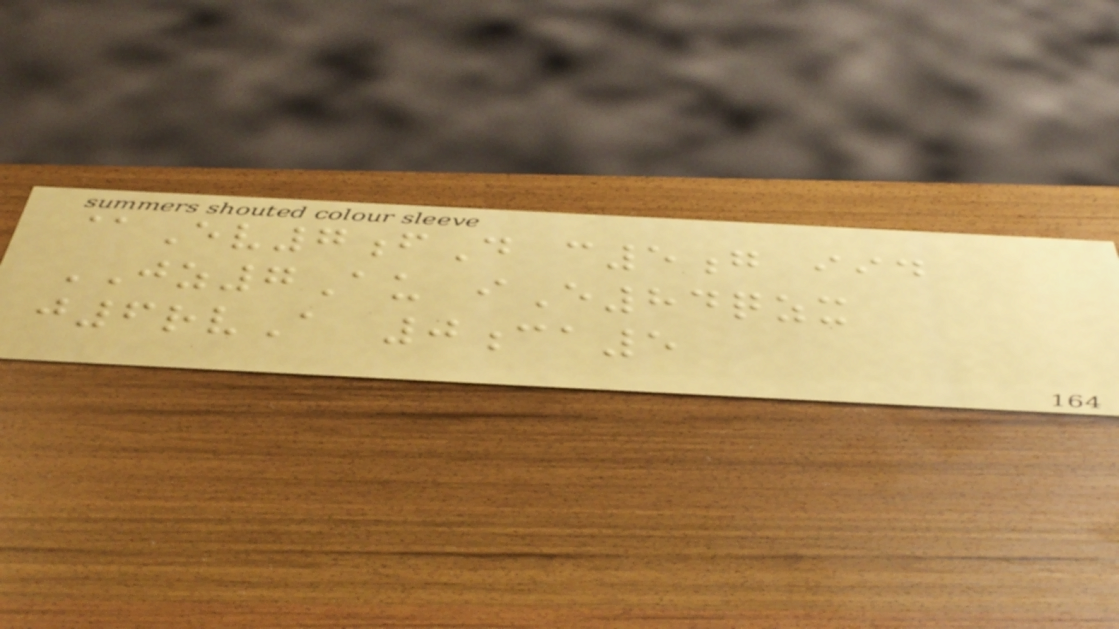@Ev7fD c5g iid
JZ7Au iE84qzx
j6rvA 0ca5
